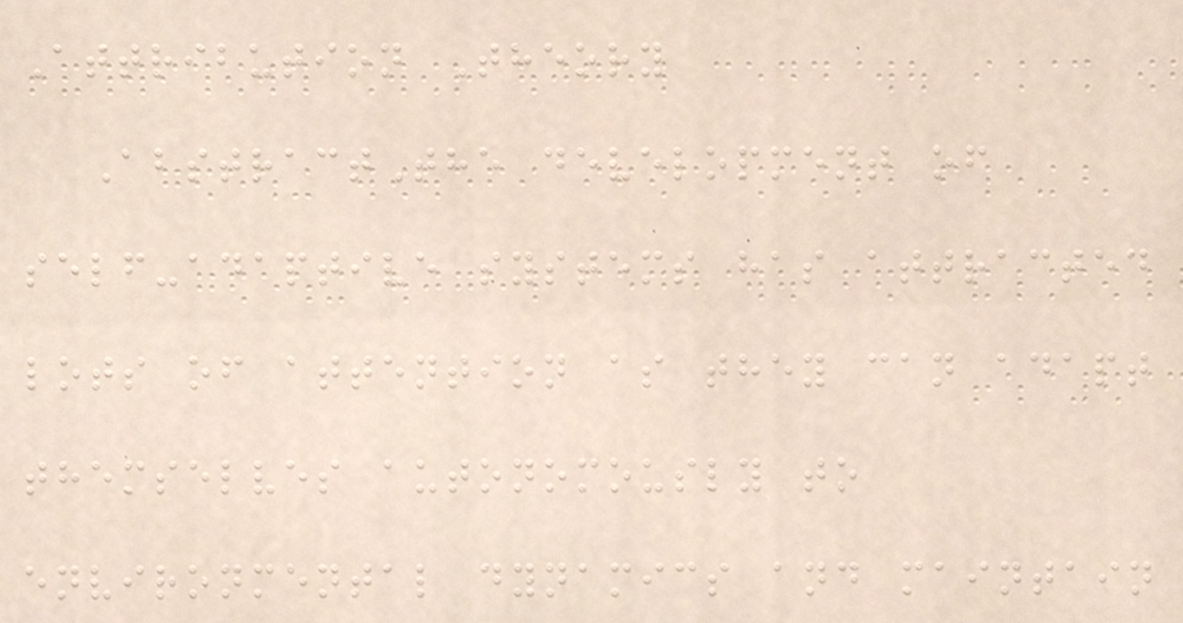Attribution Theory
AbstractThe development of
self-adaptive systems has attracted
lots of attention as they can adapt
themselves autonomously to
environmental dynamics and maintain
